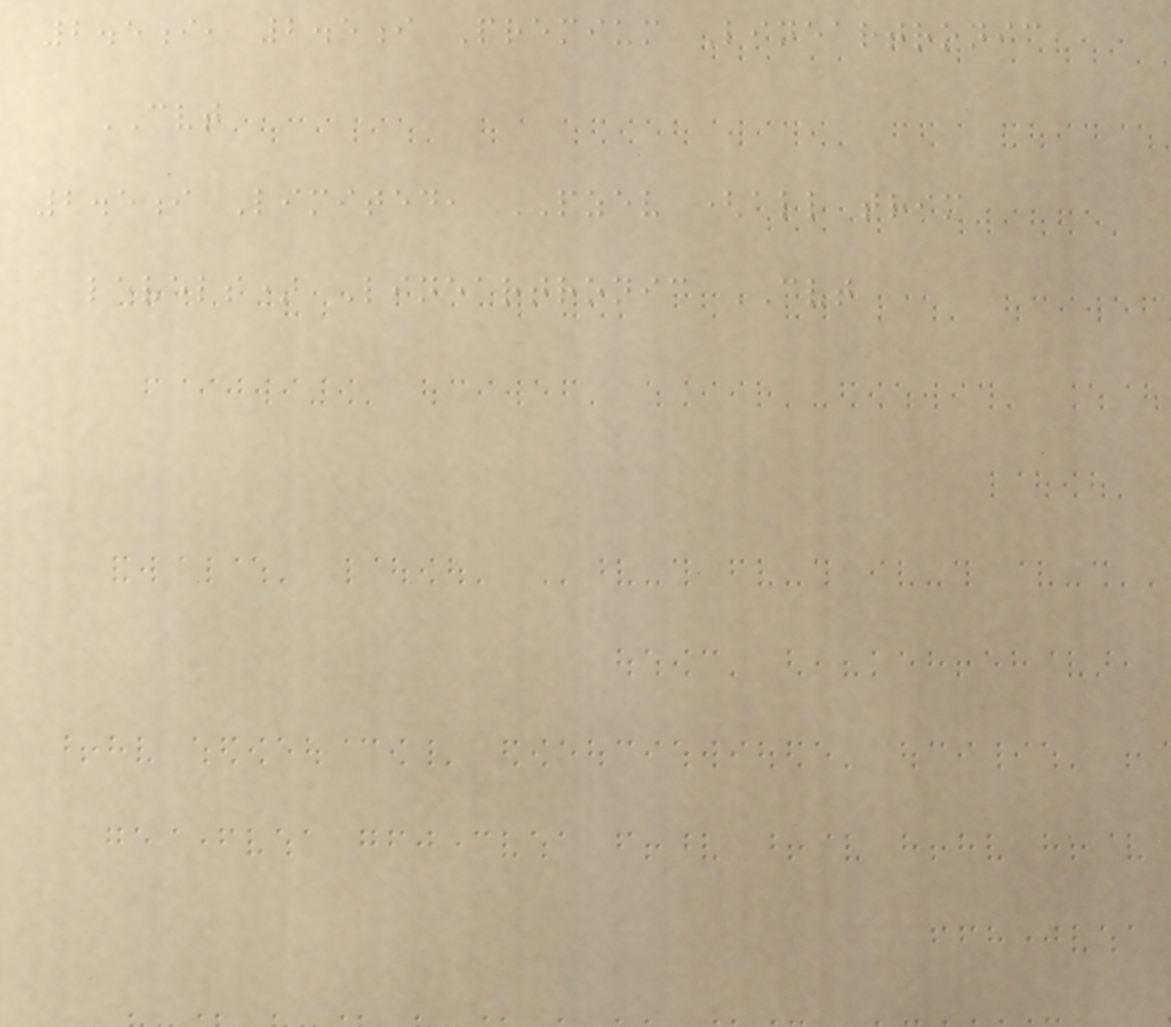2.5i, 2.5i Premium Lineartronic
CVT
2.5i Limited, PZEV (all trim
levels) Lineartronic CVT
